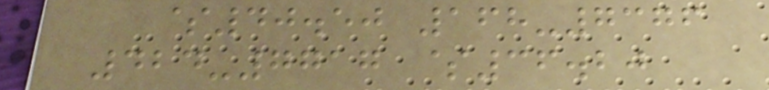$40.50 168-7376
424-7717 $36.20
